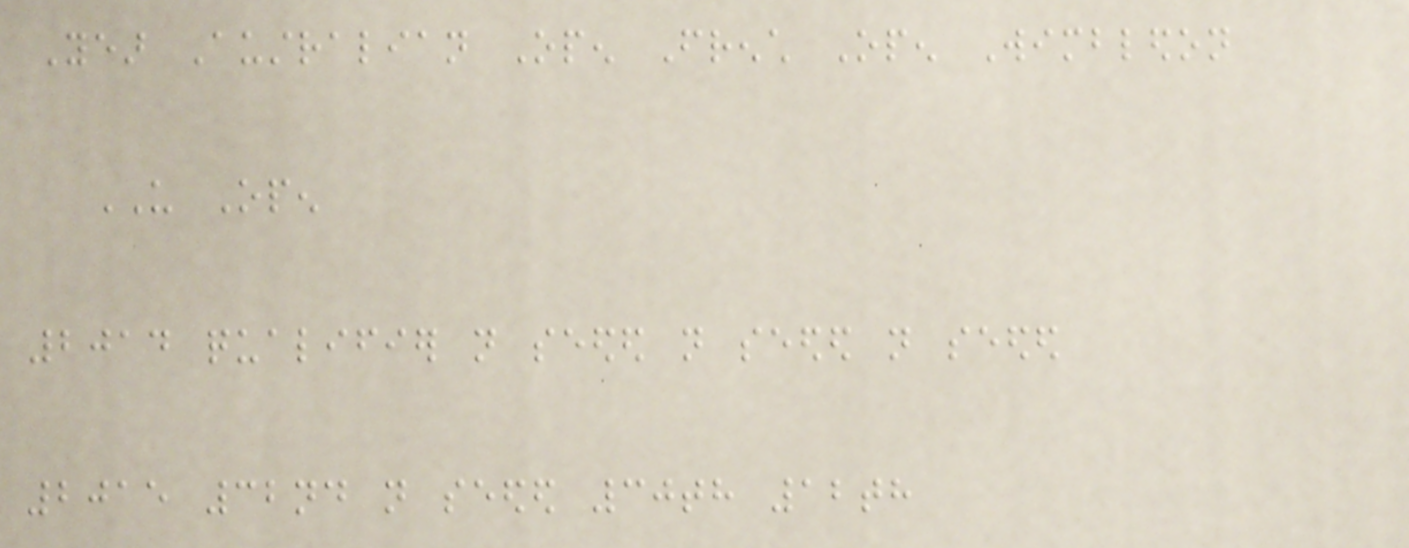Year Australian Open French Open Wimbledon
US Open
2014 qualifier not seeded not seeded not seeded
2015 32nd not seeded 30th 12th
